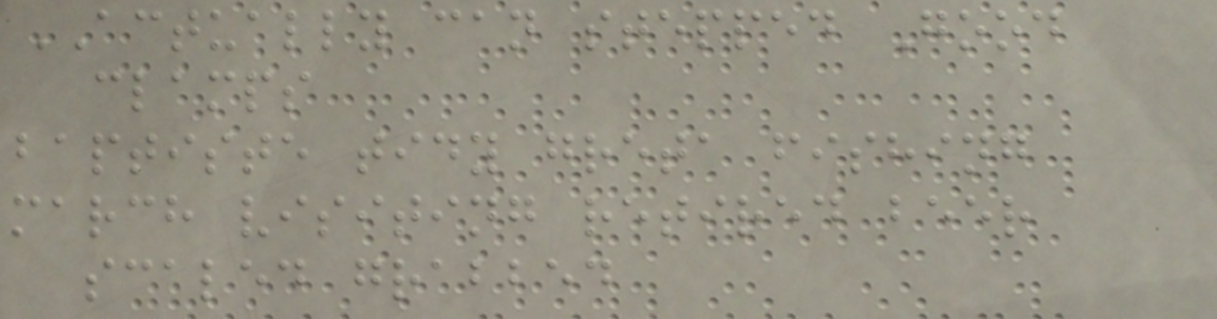ACTUALLY can stepped Good
clamps
baptiste tidy greta fishing
march visiting retired beer
scaled grabbed
